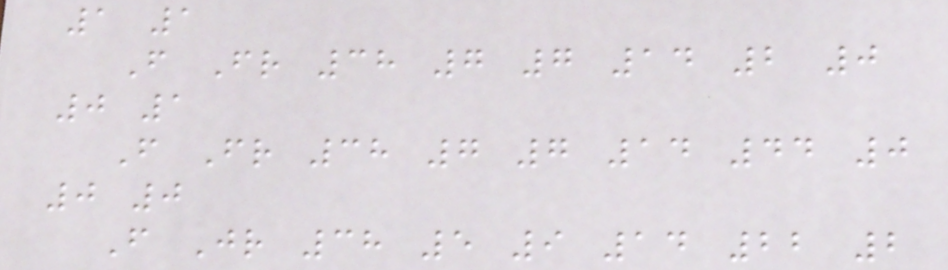1 1
F Fr 38 7 7 14 2 0
0 1
F Fr 38 7 7 14 44 0
0 0
F Jr 38 5 9 14 22 2
